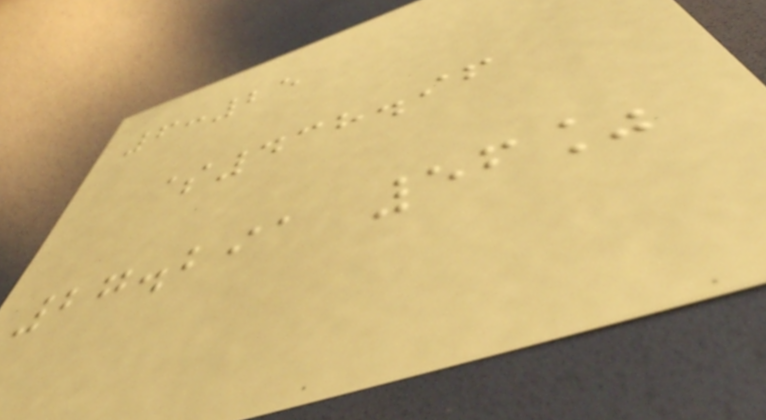6:25
$438.96
27.291 56%
